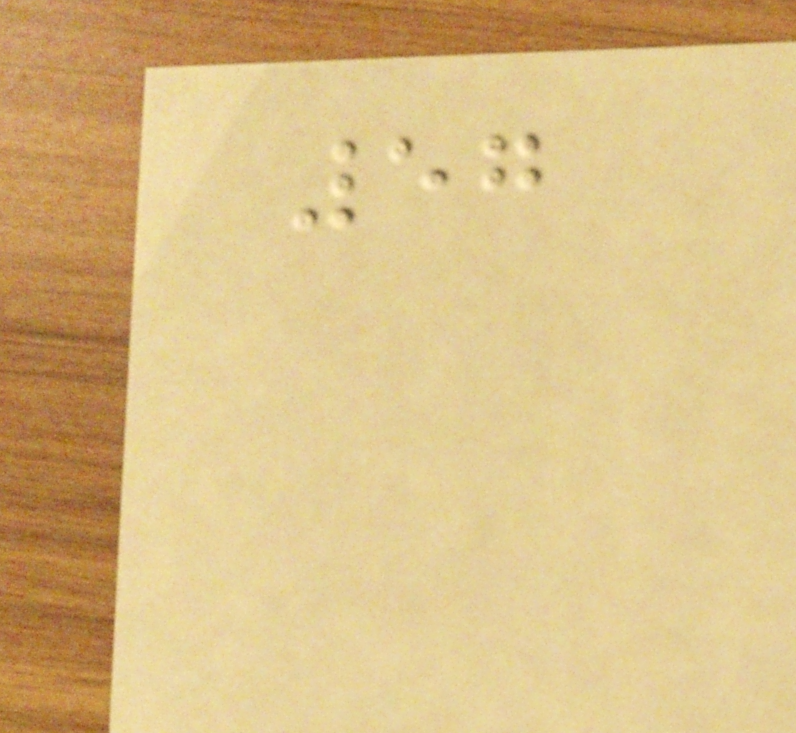57
